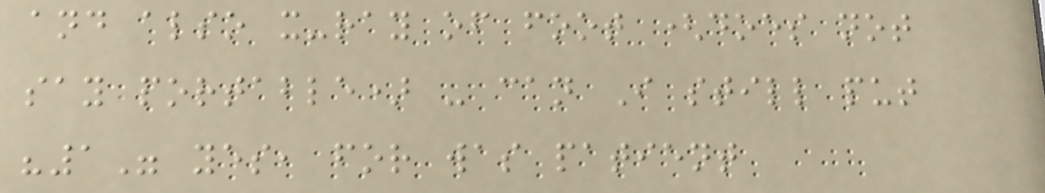and also x-ray of foot (does not
say portable) - can I still put
"1" yes, for was patient
